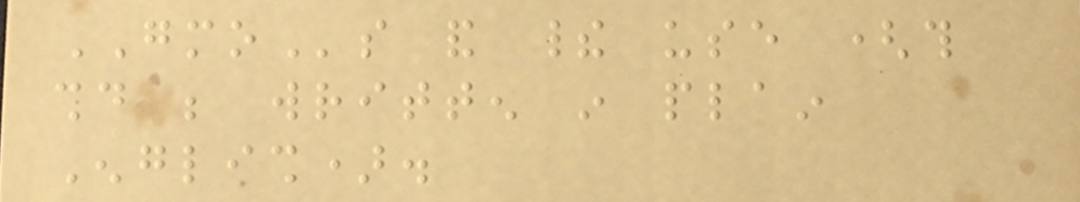GMOs and their use (this
should be written in plain
English).
